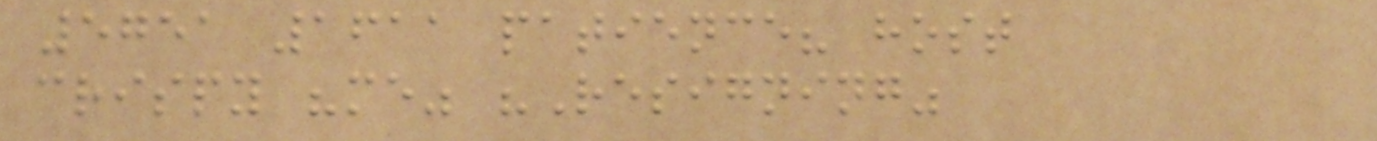5751 1611 patience? host
crispy "me" "Resigning"
